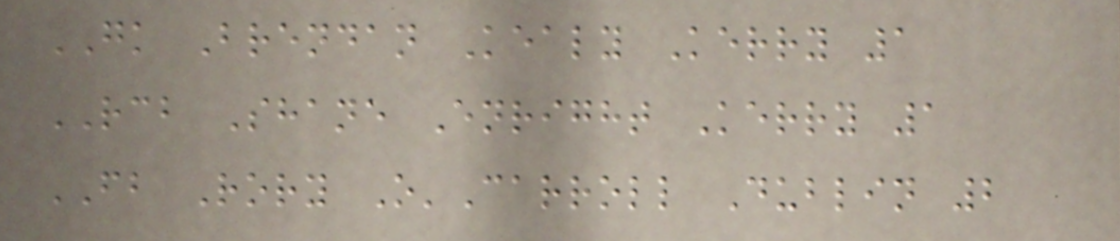GK Brendan Kealy Kerry 1
RCB Shane Enright Kerry 1
FB Rory O'Carroll Dublin 2
